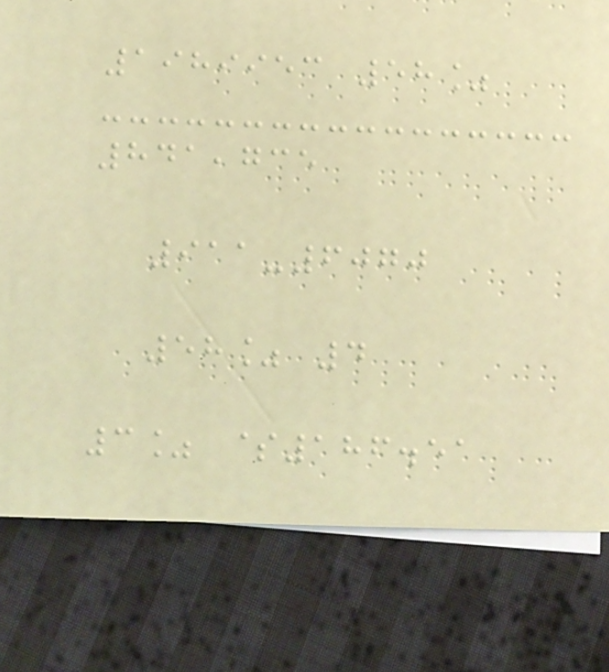1989953 58%
841,735
911-6070
58% 4
3% $186.51
